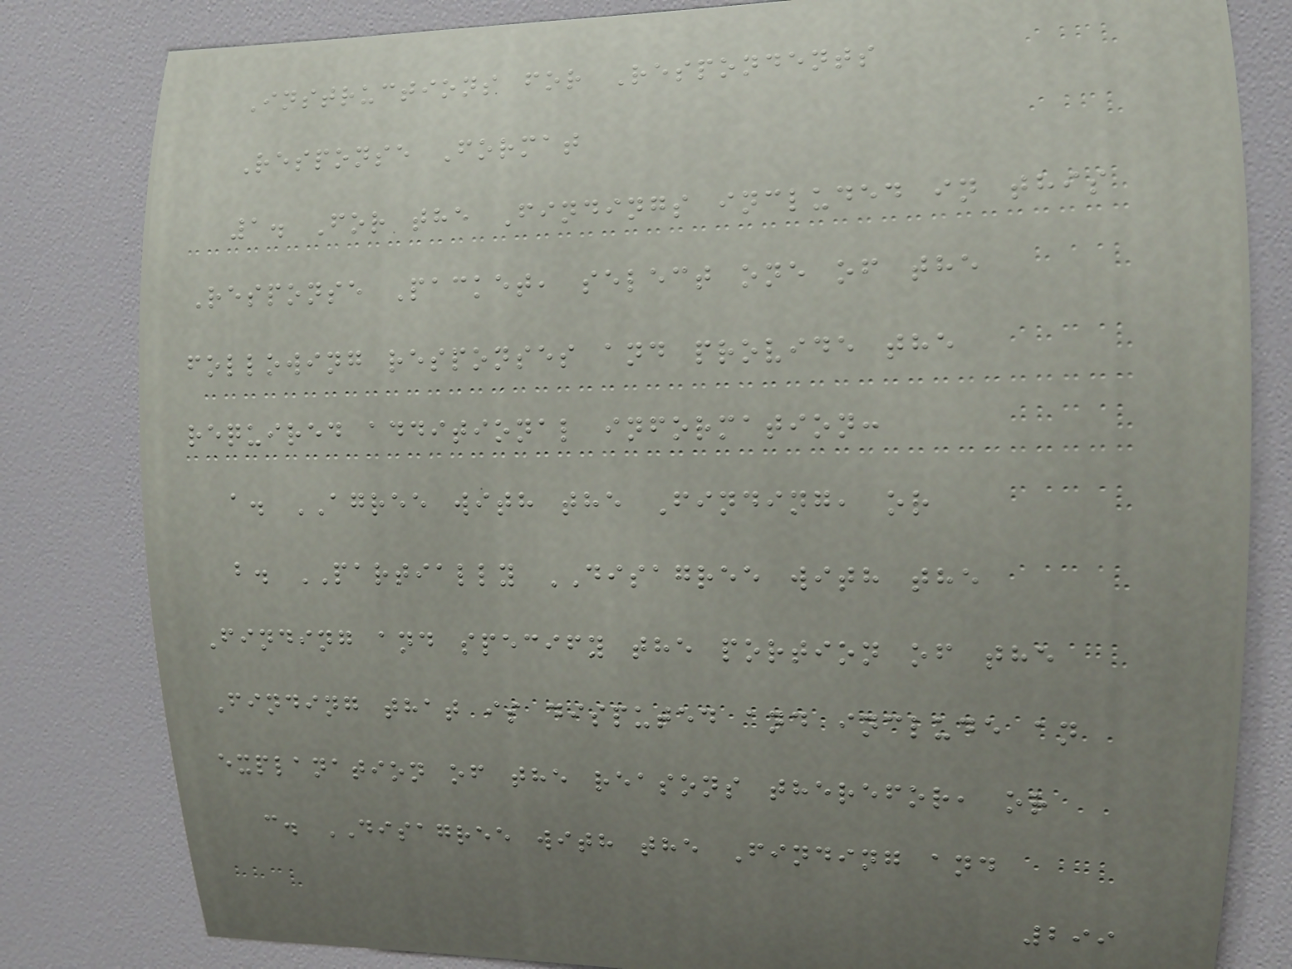Instructions for Respondents
Response Format
1. For the Findings included in this
Response Packet, select one of the
following responses and provide the
required additional information:
a. AGREE with the Finding, or
b. PARTIALLY DISAGREE with the
Finding and specify the portion of the
Finding that is disputed and include an
explanation of the reasons therefor, or
c. DISAGREE with the Finding and
299
